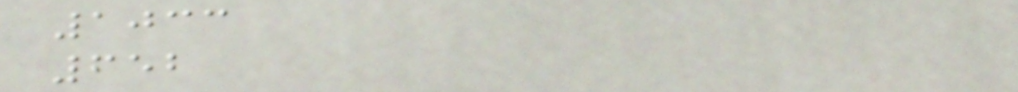1033
652
